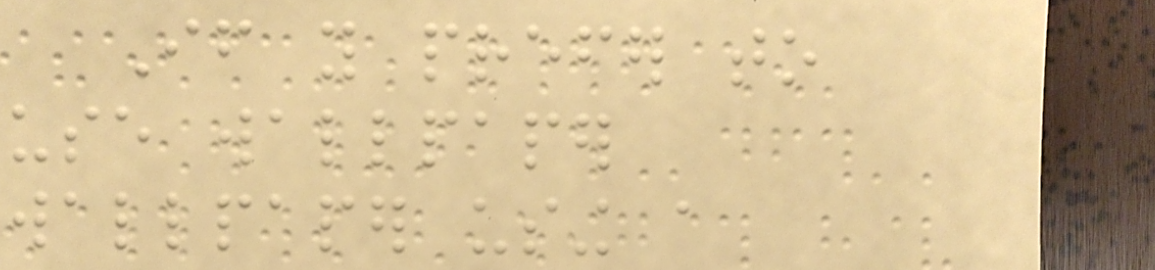If you prefer to
use wallpaper
wallpaper using a
